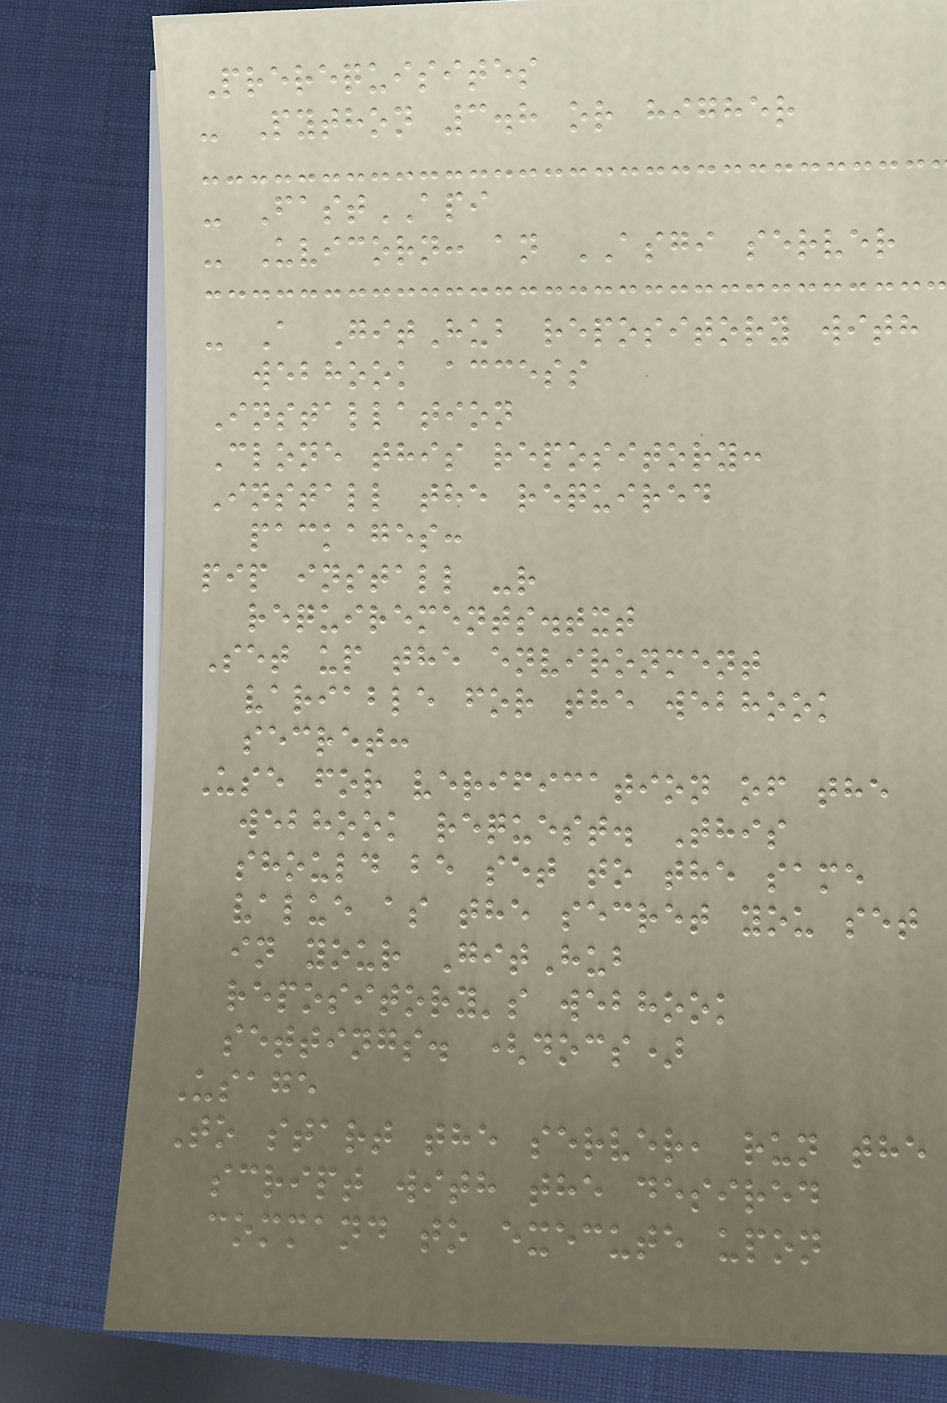Prerequisites
- Python 3.8 or higher
- FastAPI
- Uvicorn: an ASGI server
- A GitHub repository with
webhook access
Installation
Clone this repository:
Install the required
packages:
pip install -r
requirements.txt
Set up the environment
variable for the webhook
secret:
Use for verification of the
webhook request. This
should be set to the same
value as the secret you set
in your GitHub
repository's webhook
settings. (docs)
Usage
To start the server, run the
script with the desired
command to execute upon
